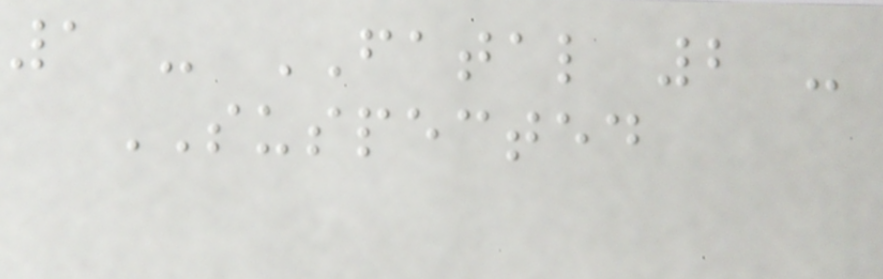1 - FATAL 2 -
SUSPECTED
